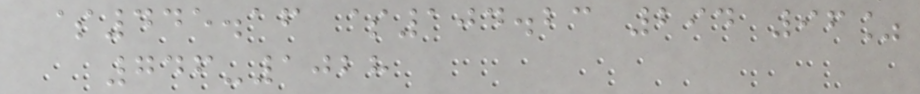$445.16 $104.23 294 96%
746-1028
